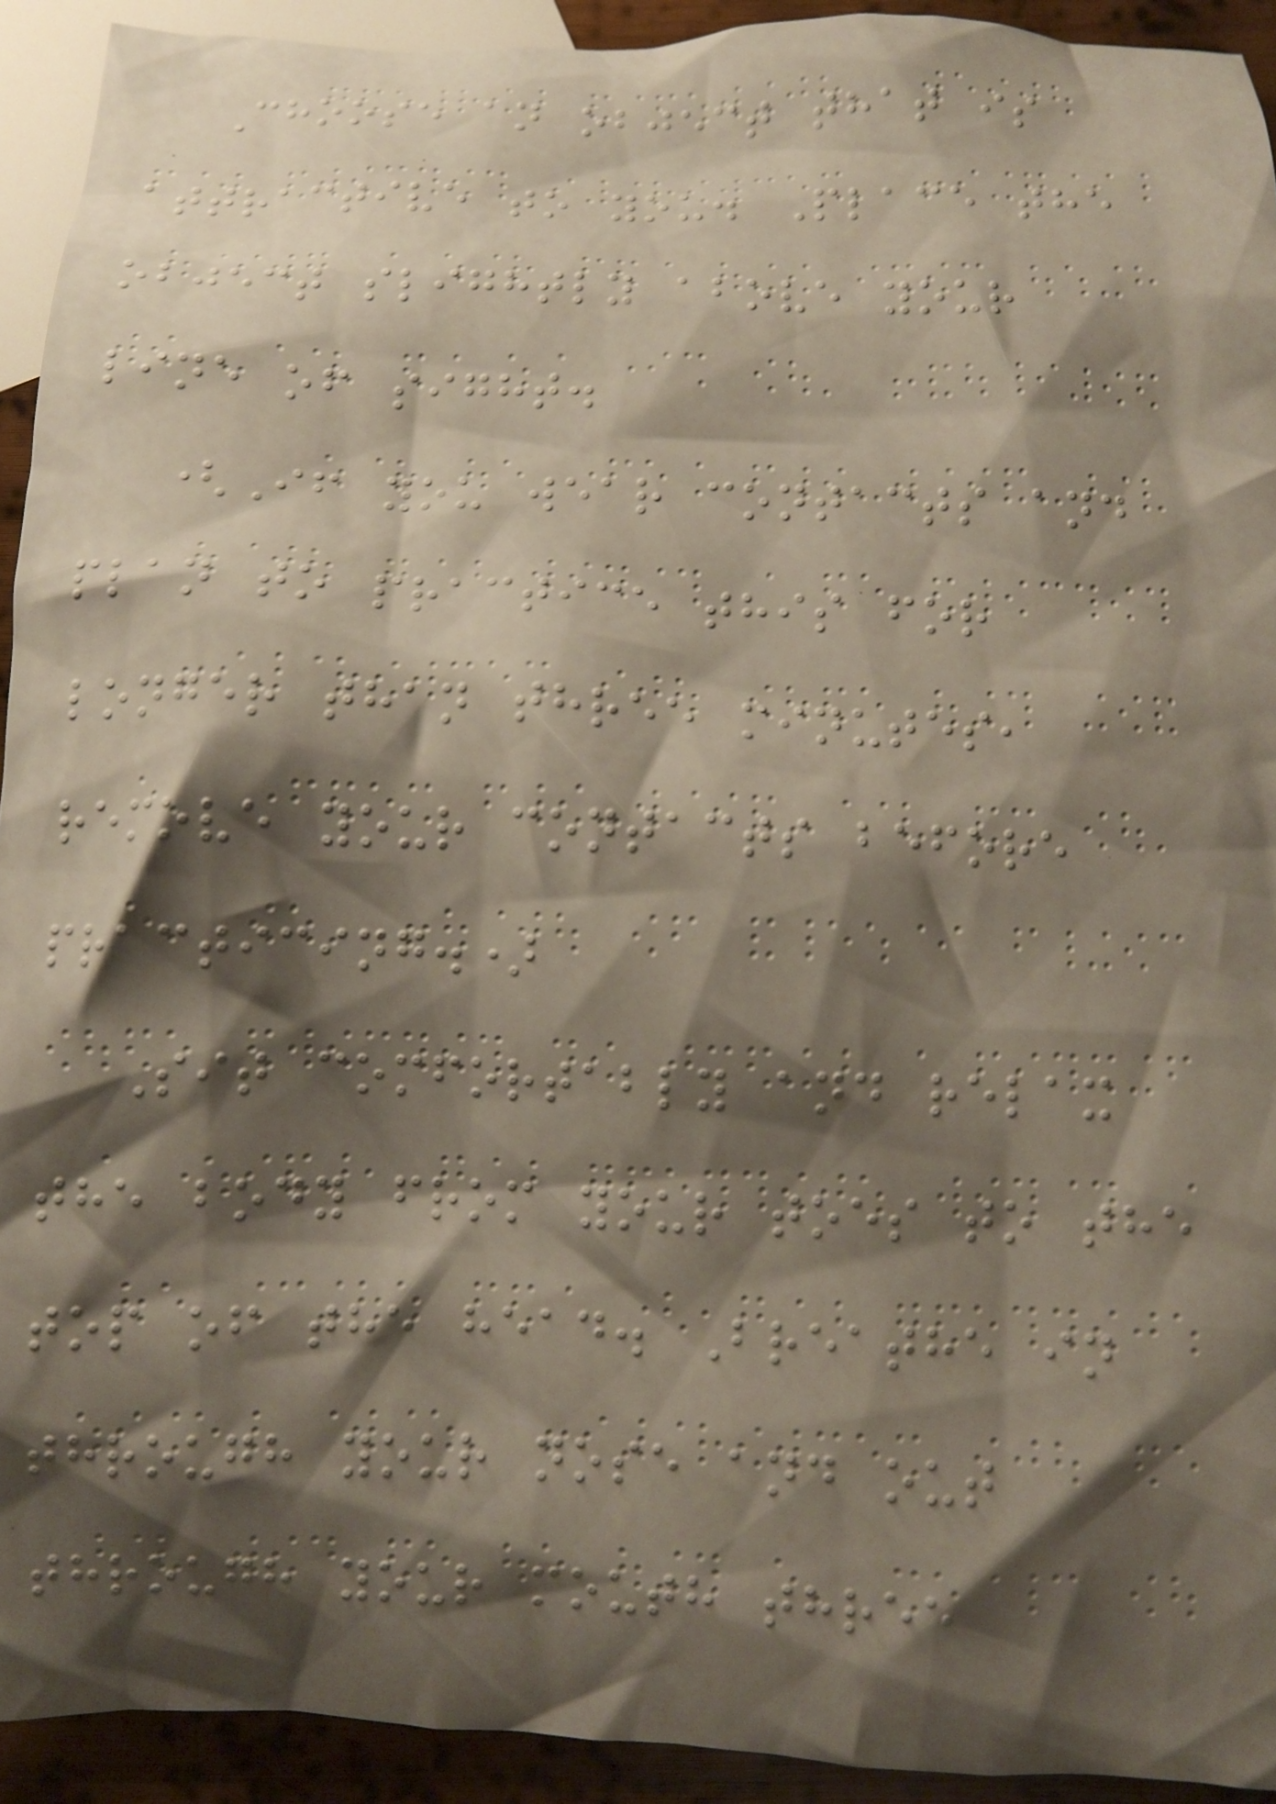Choose an object that is
attractive to you. Place the
object slightly above your
line of sight.
(If you wear contacts and
plan to practice this for
longer than three minutes,
remove your contacts before
practicing.)
Sit comfortably and relax
the body from your toes to the
top of the head. Breathe in
through your nose and out
through your mouth three
